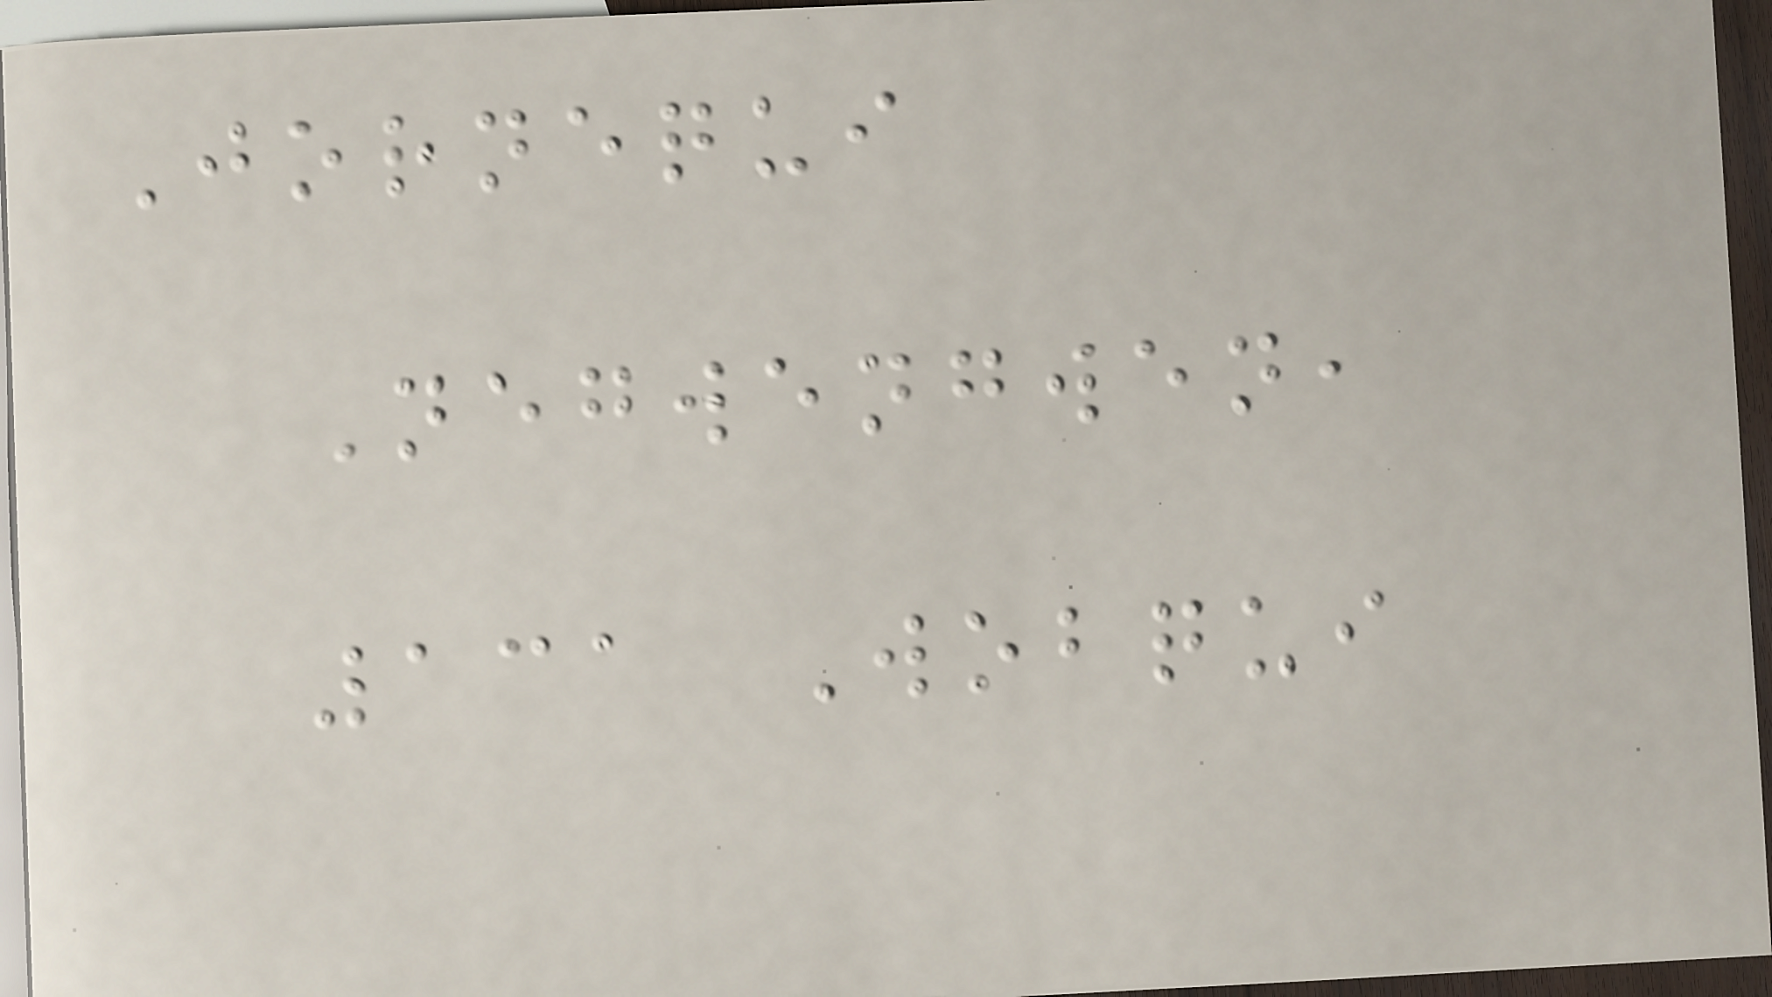Jornequi
Negwengwen,
131 Wobqui
